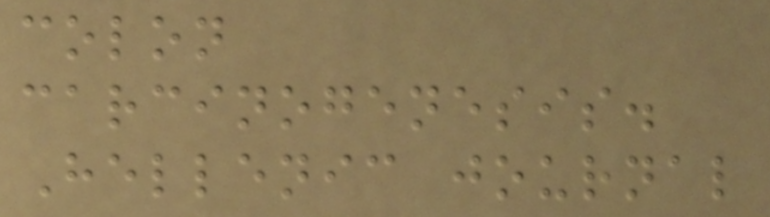colon
carcinogenesis.
Hellenic journal
